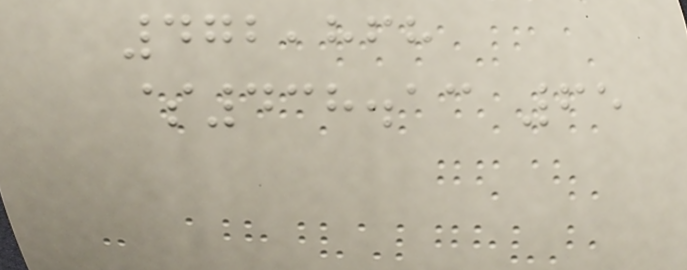472,868
$438.13 65
